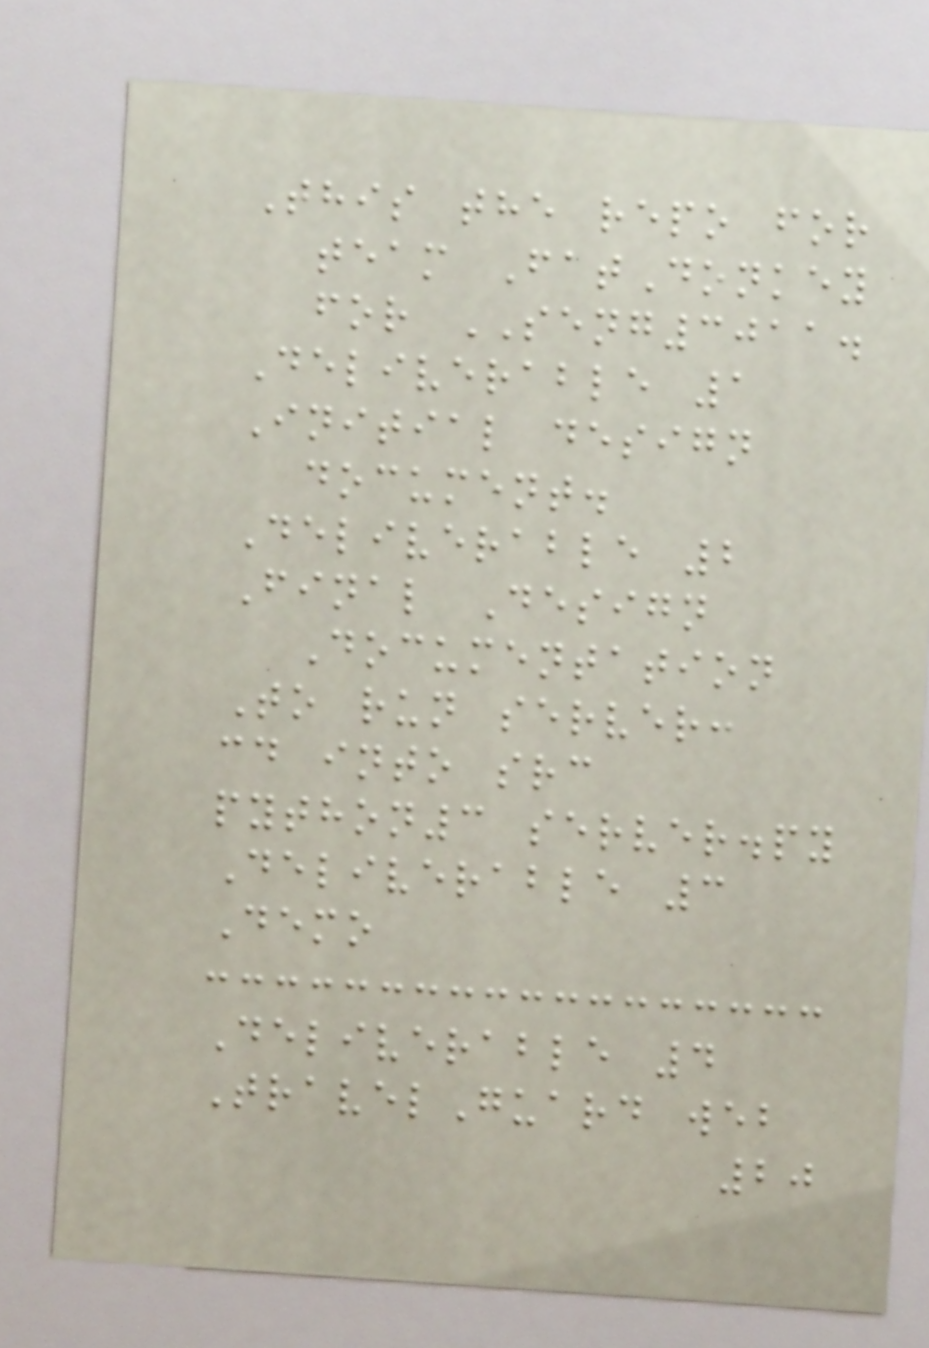This the repo for
team FatDonkey
for SENG3011.
Deliverable 1
Initial design
document.
Deliverable 2
Final Design
Documentation
To run server:
cd into src
python3 server.py
Deliverable 3
Demo
Deliverable 4
TravelGuard web
20
